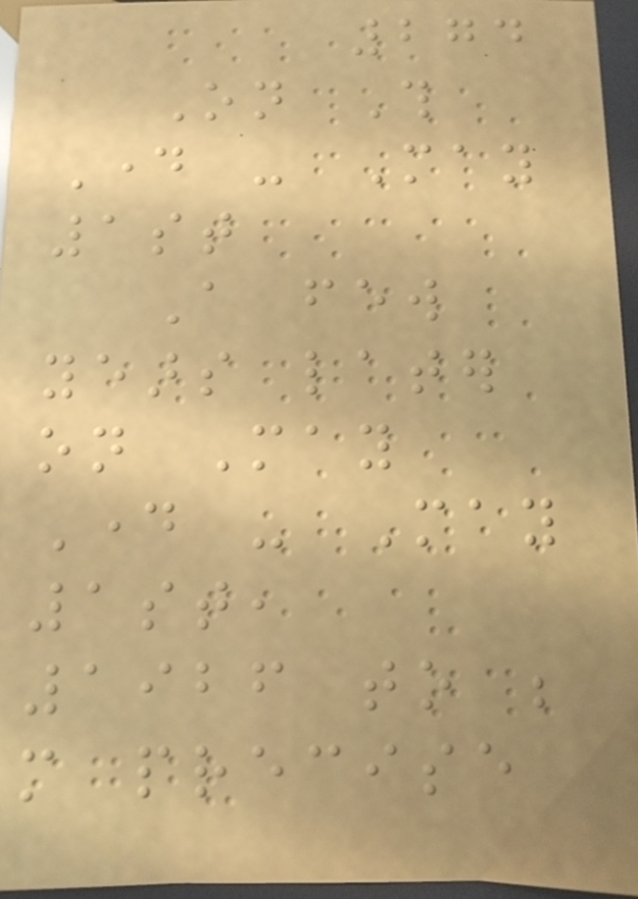274
On This
Day - May
1st
A few
years later
on May
Day - May
1st,
1926 to be
more precise
